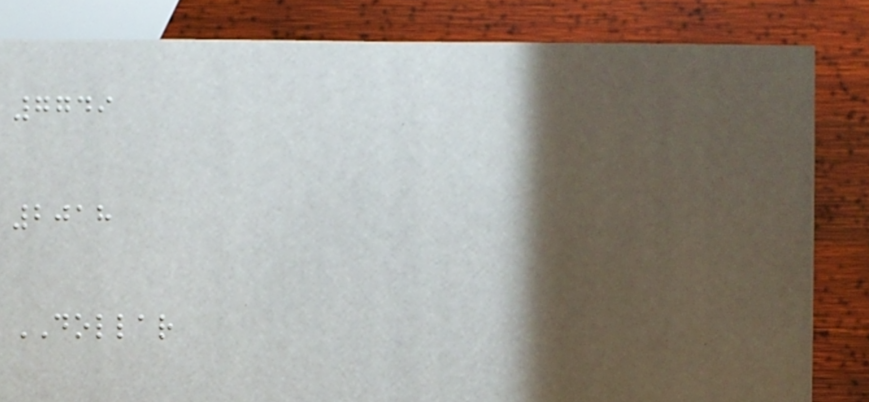7749
2018
DOLLAR
